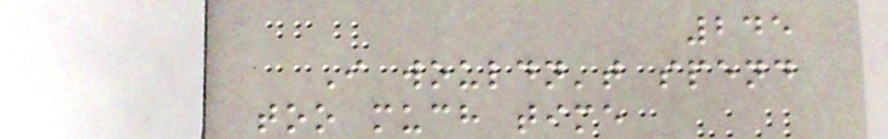245
I wouldn't spend
too much time
